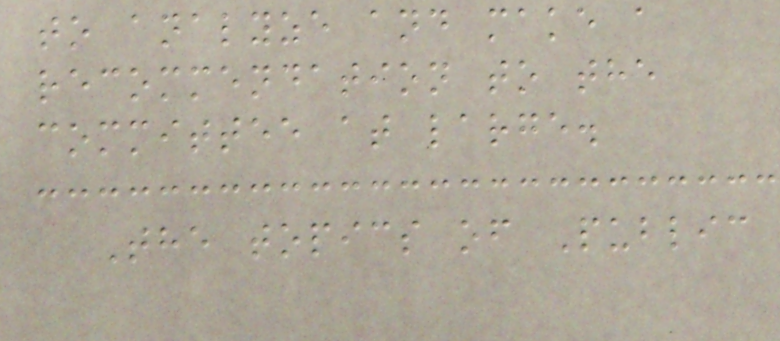to analyze and make a
recommendation to the
committee at large.
The topics of Public
